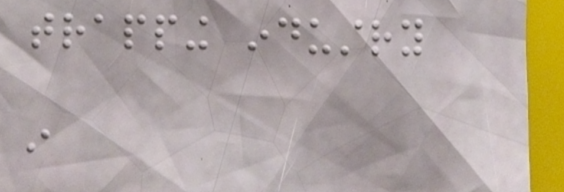trapping industry
in
